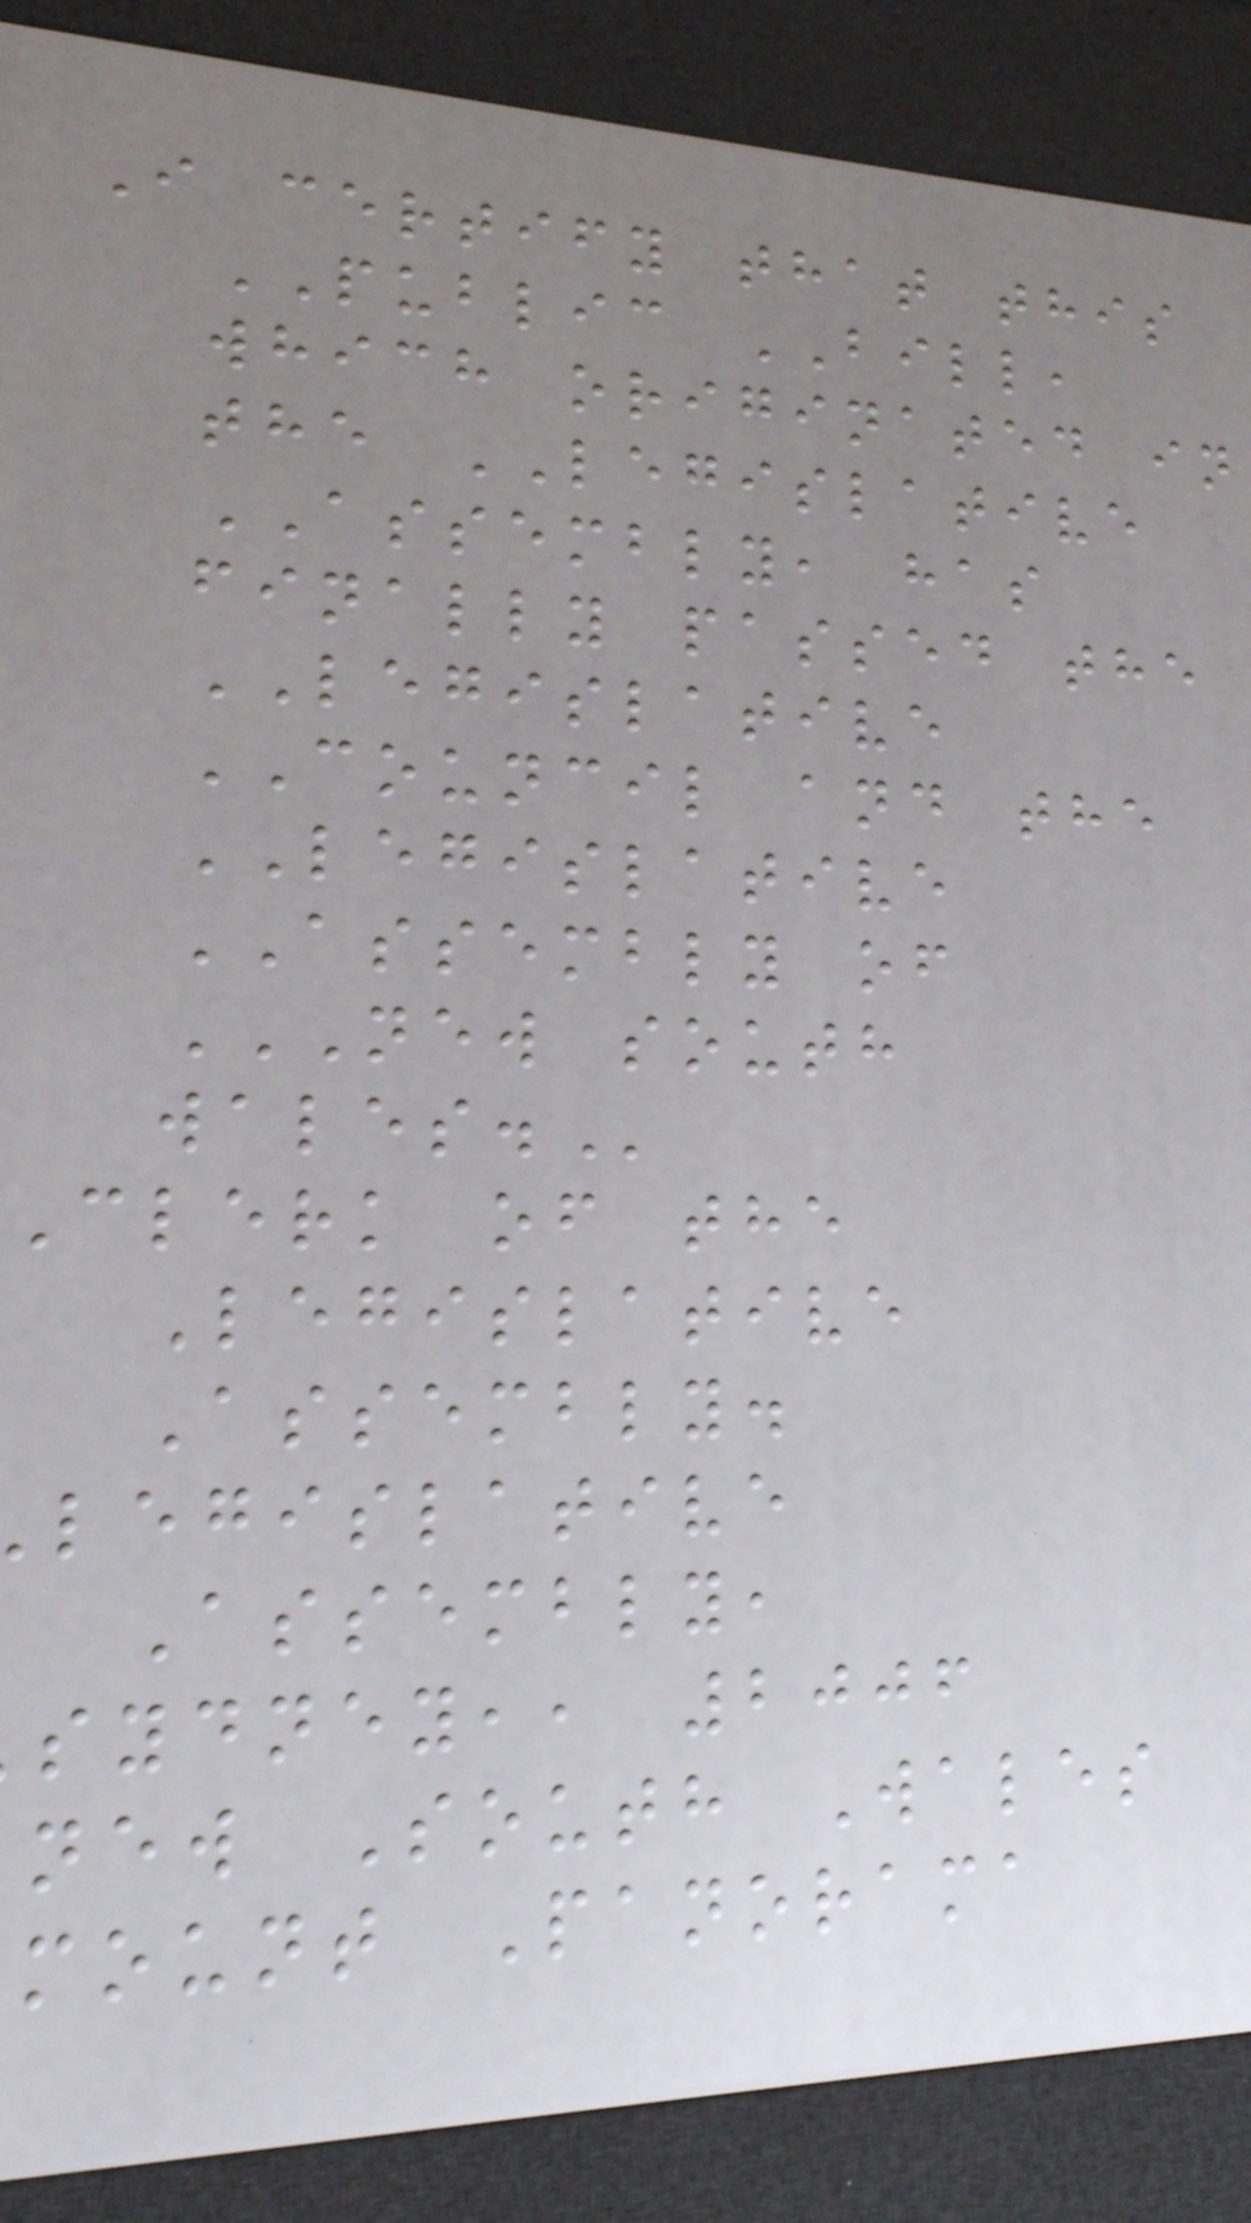I certify that this
PUBLIC BILL,
which originated in
the LEGISLATIVE
ASSEMBLY, has
finally passed the
LEGISLATIVE
COUNCIL and the
LEGISLATIVE
ASSEMBLY of
NEW SOUTH
Clerk of the
Legislative
Assembly.
legislative
Assembly,
sydney,, 2006
new South Wales
mount Panorama
